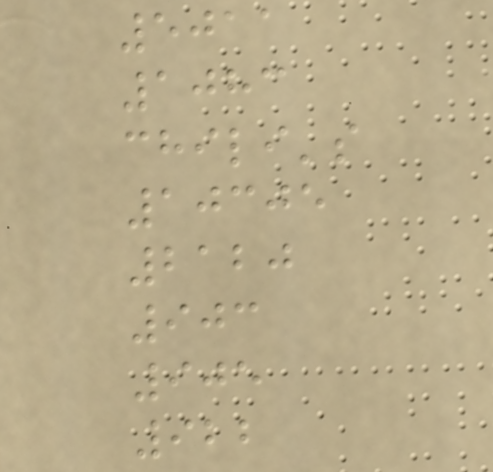5011
1083
chili's
10305
2120
903
905
922
